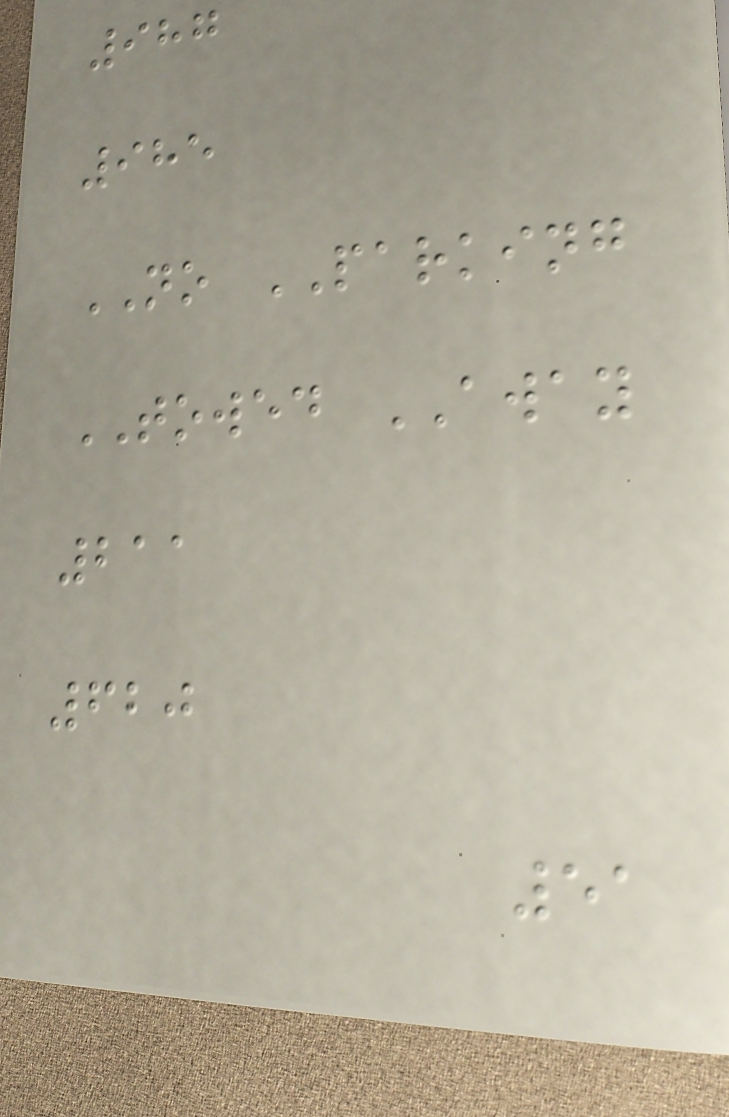987
985
NO PARKING
TOWED AWAY
211
620
51
